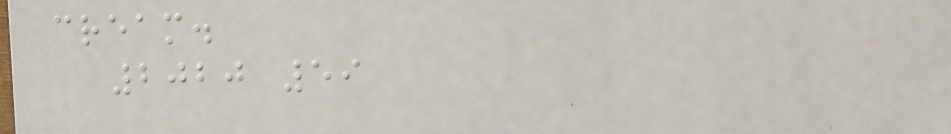cream.
2020 59
